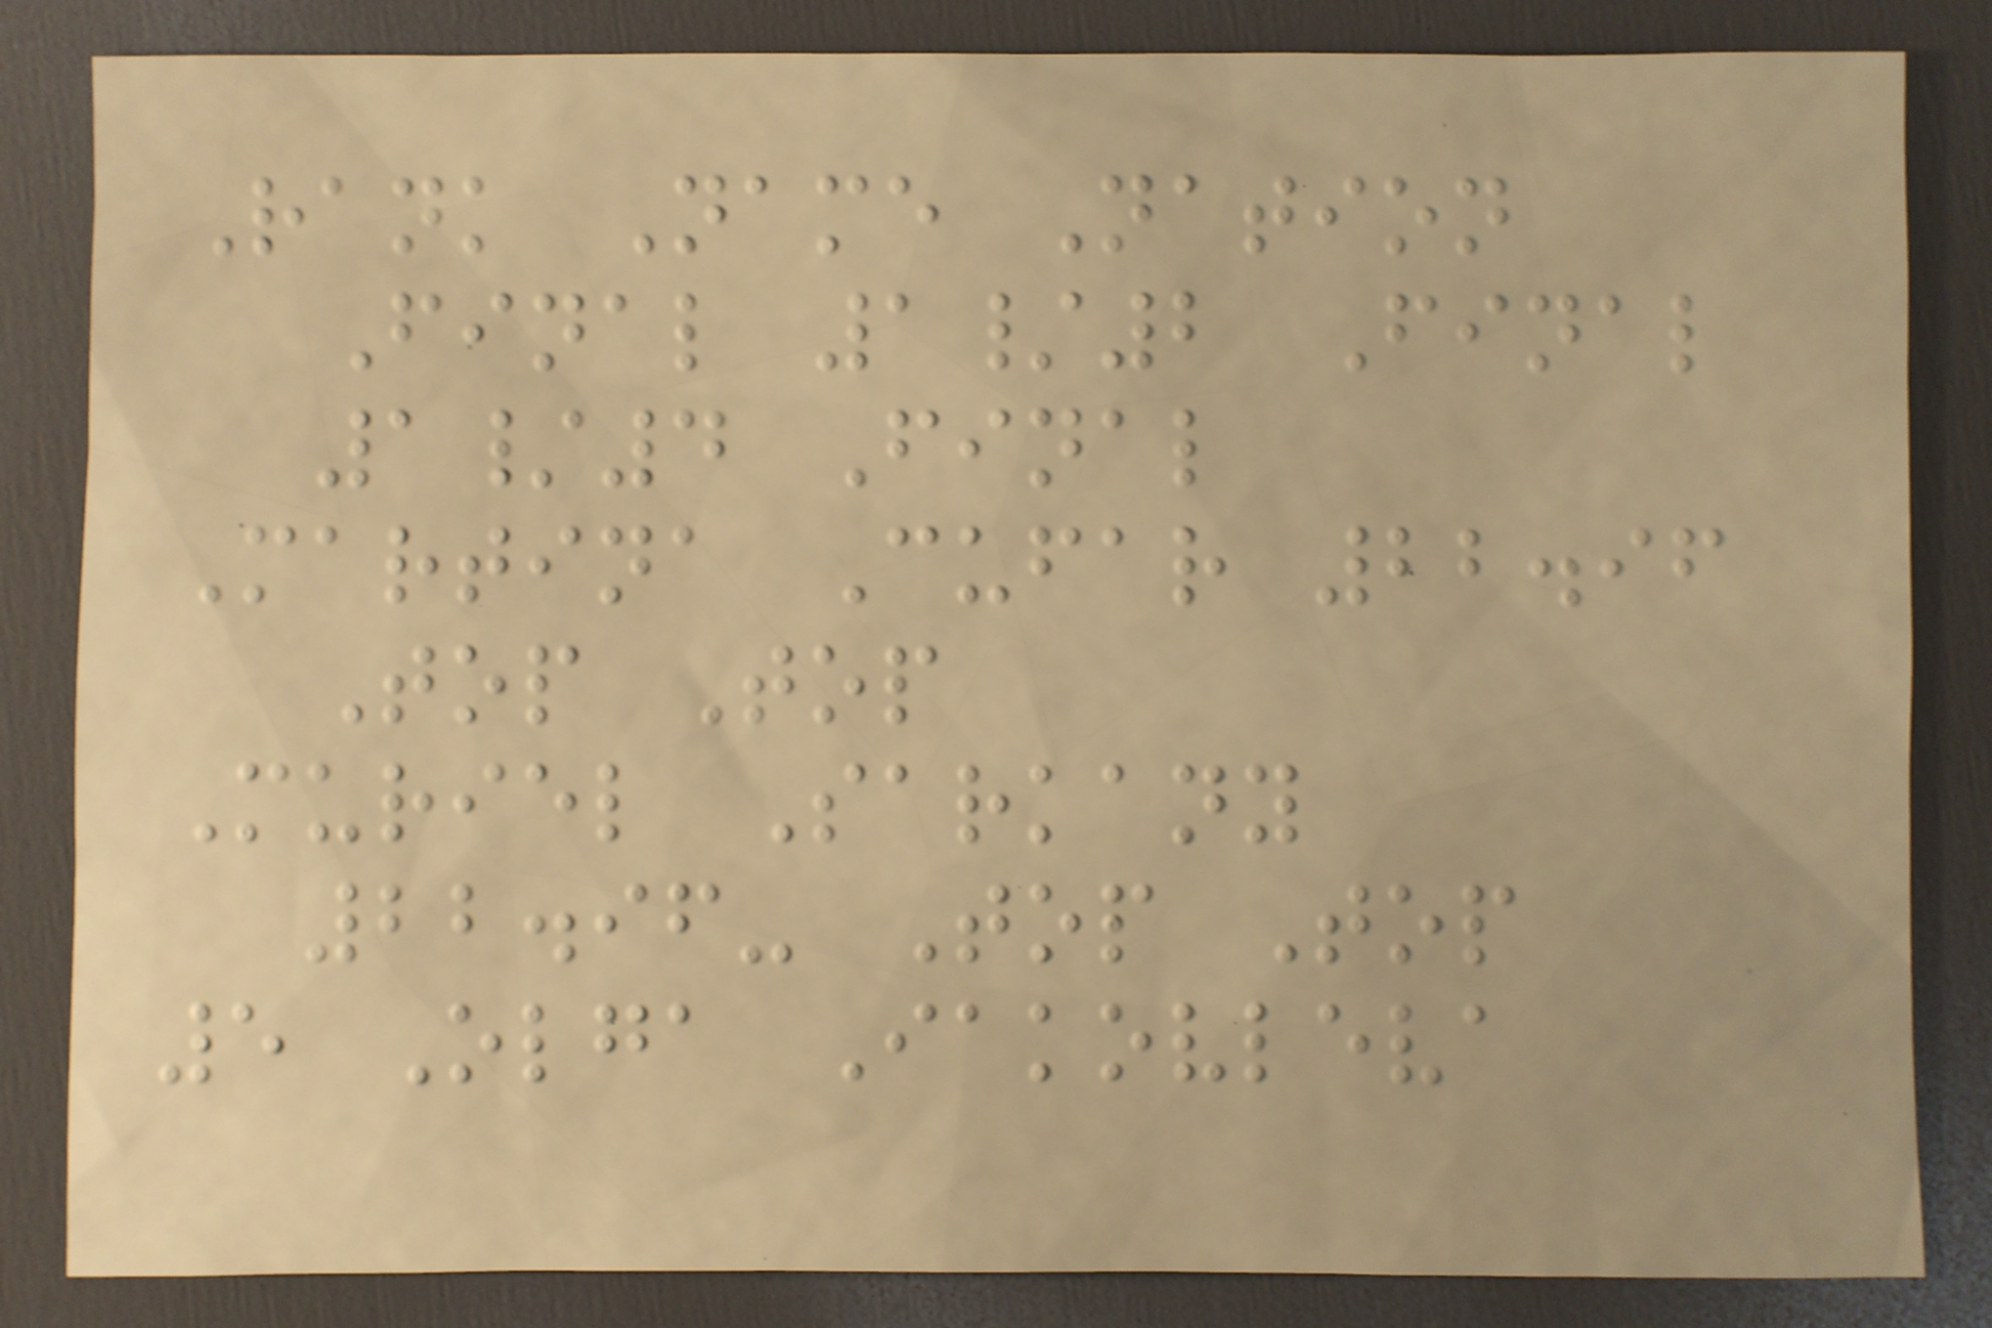Rank Name Nation
Final 1/2 Final
1/4 Final
Martina Cufar 22.96
Top Top
Muriel Sarkany
22.96- Top Top
5 Olga Iakovleva
